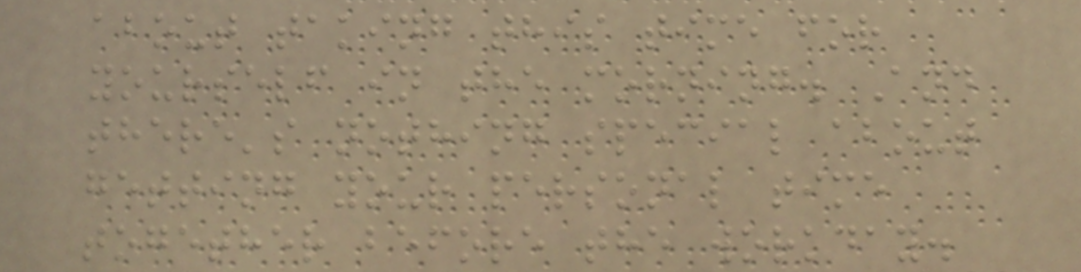about taking this time for
yourself in the morning. And
there's nothing special about
getting your personal time
together before the workday.
